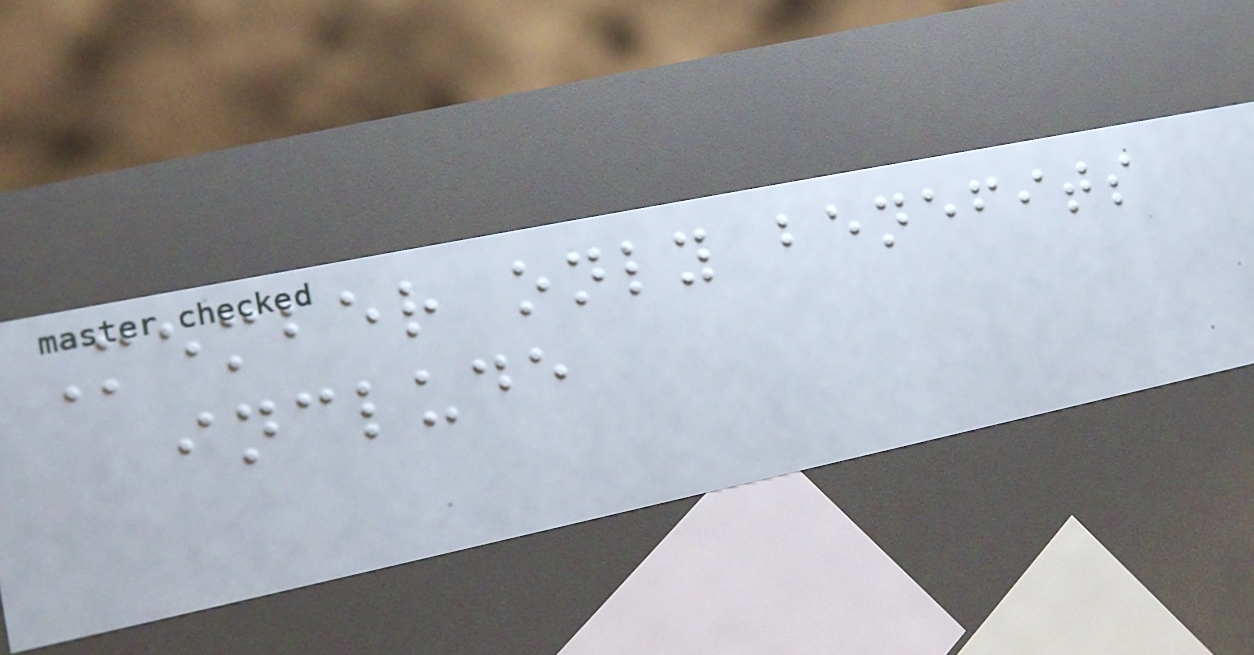Member only benefits
include
